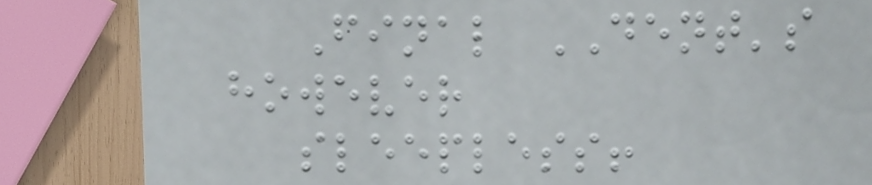Final DENT's
however
sleepless!
